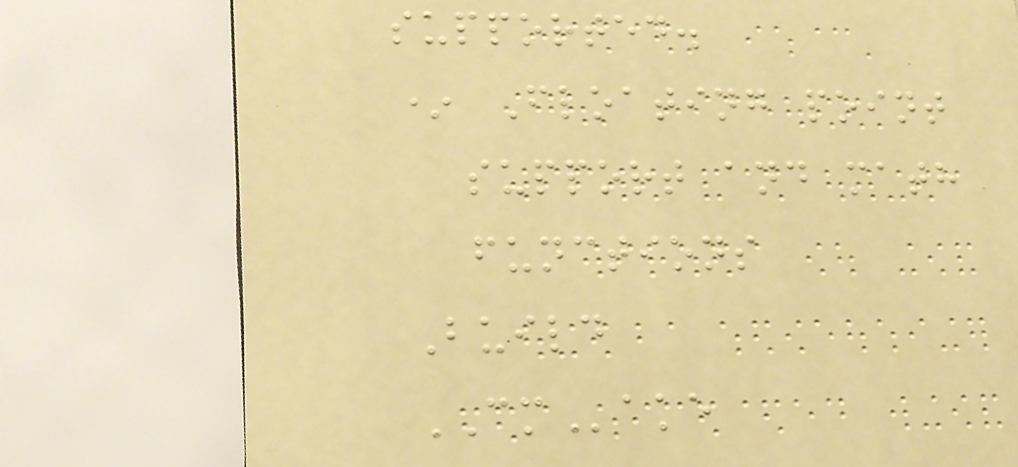supported.
* Floating point
support and math
functions
Build
CMake
